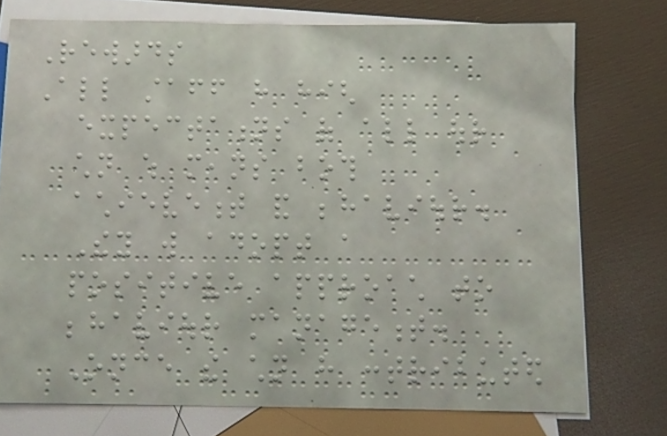Rewards
All staff have high
expectations of all our
children which means both
achievement and behaviour.
They will adopt a
positive approach to
behaviour management.
Once the children have contributed
